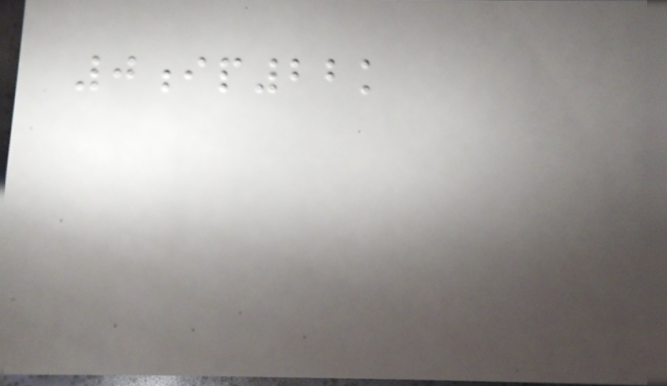0ip22k
